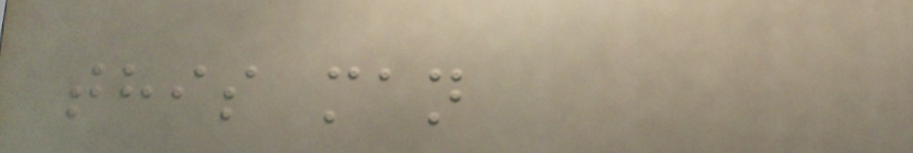this man
